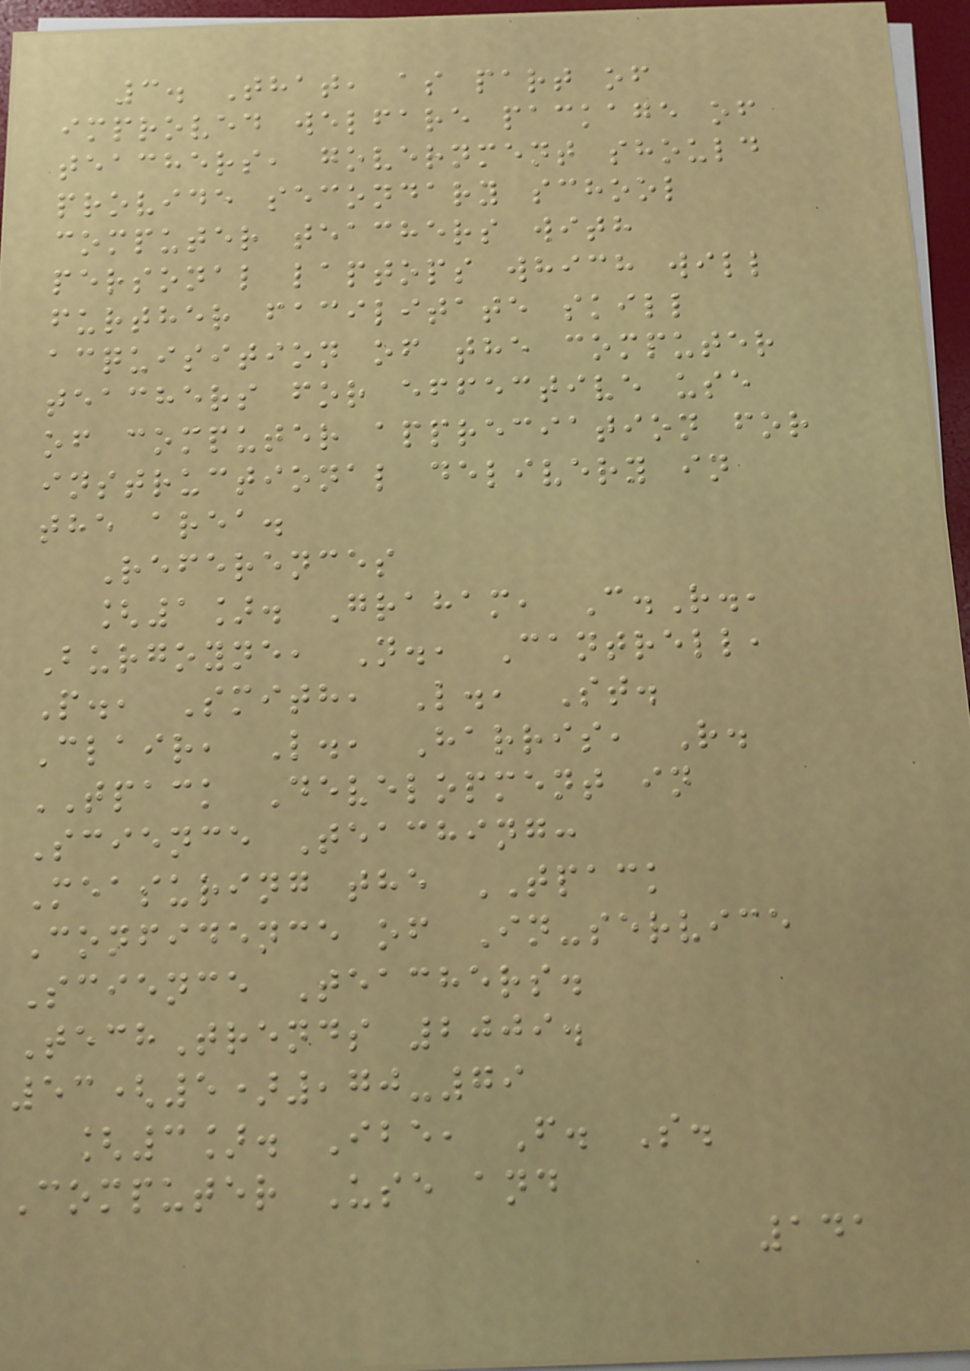3. That, as part of
improved welfare package of
teachers, government should
provide secondary school
computer teachers with
personal laptops which will
further facilitate skill
acquisition of the computer
teachers for effective use
of computer appreciation for
instructional delivery in
the area.
References
[1]. Graham, C.R.,
Burgoyne, N., Cantrell,
P., Smith, L., St.
Clair, L., Harris, R.
TPACK Development in
Science Teaching:
Measuring the TPACK
Confidence of In-service
Science Teachers.
TechTrends 2009.
53(5),70-79
[3]. Ibe, F. S.
Computer Use and
141
